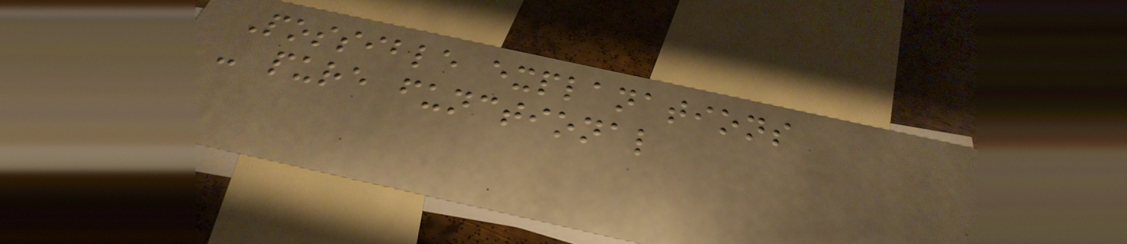Possible explanations
- pure functional
